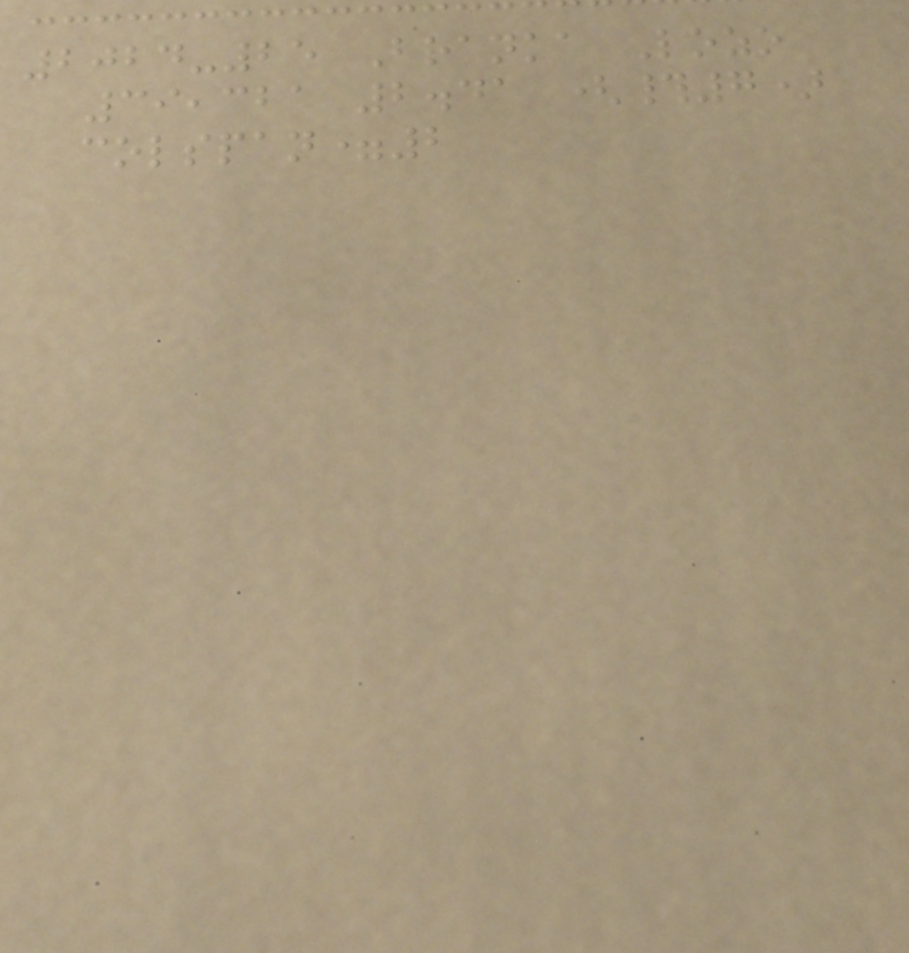2024-25 Branka Lozo
39,321 2.41 (#7)
colspan=2
